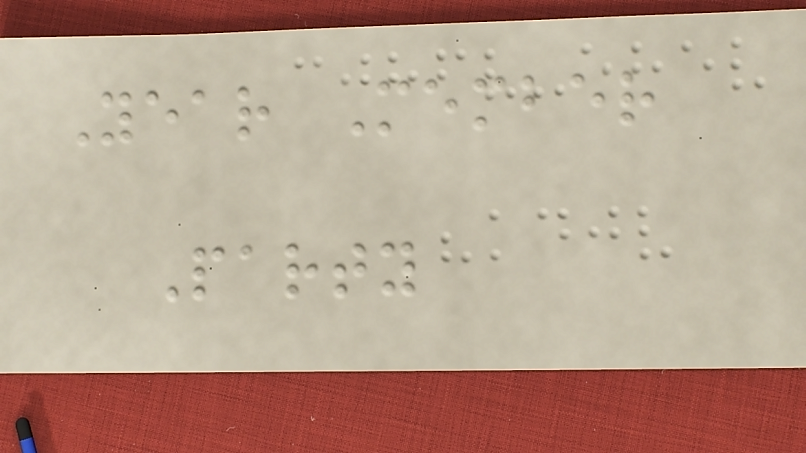Year Member
Party
